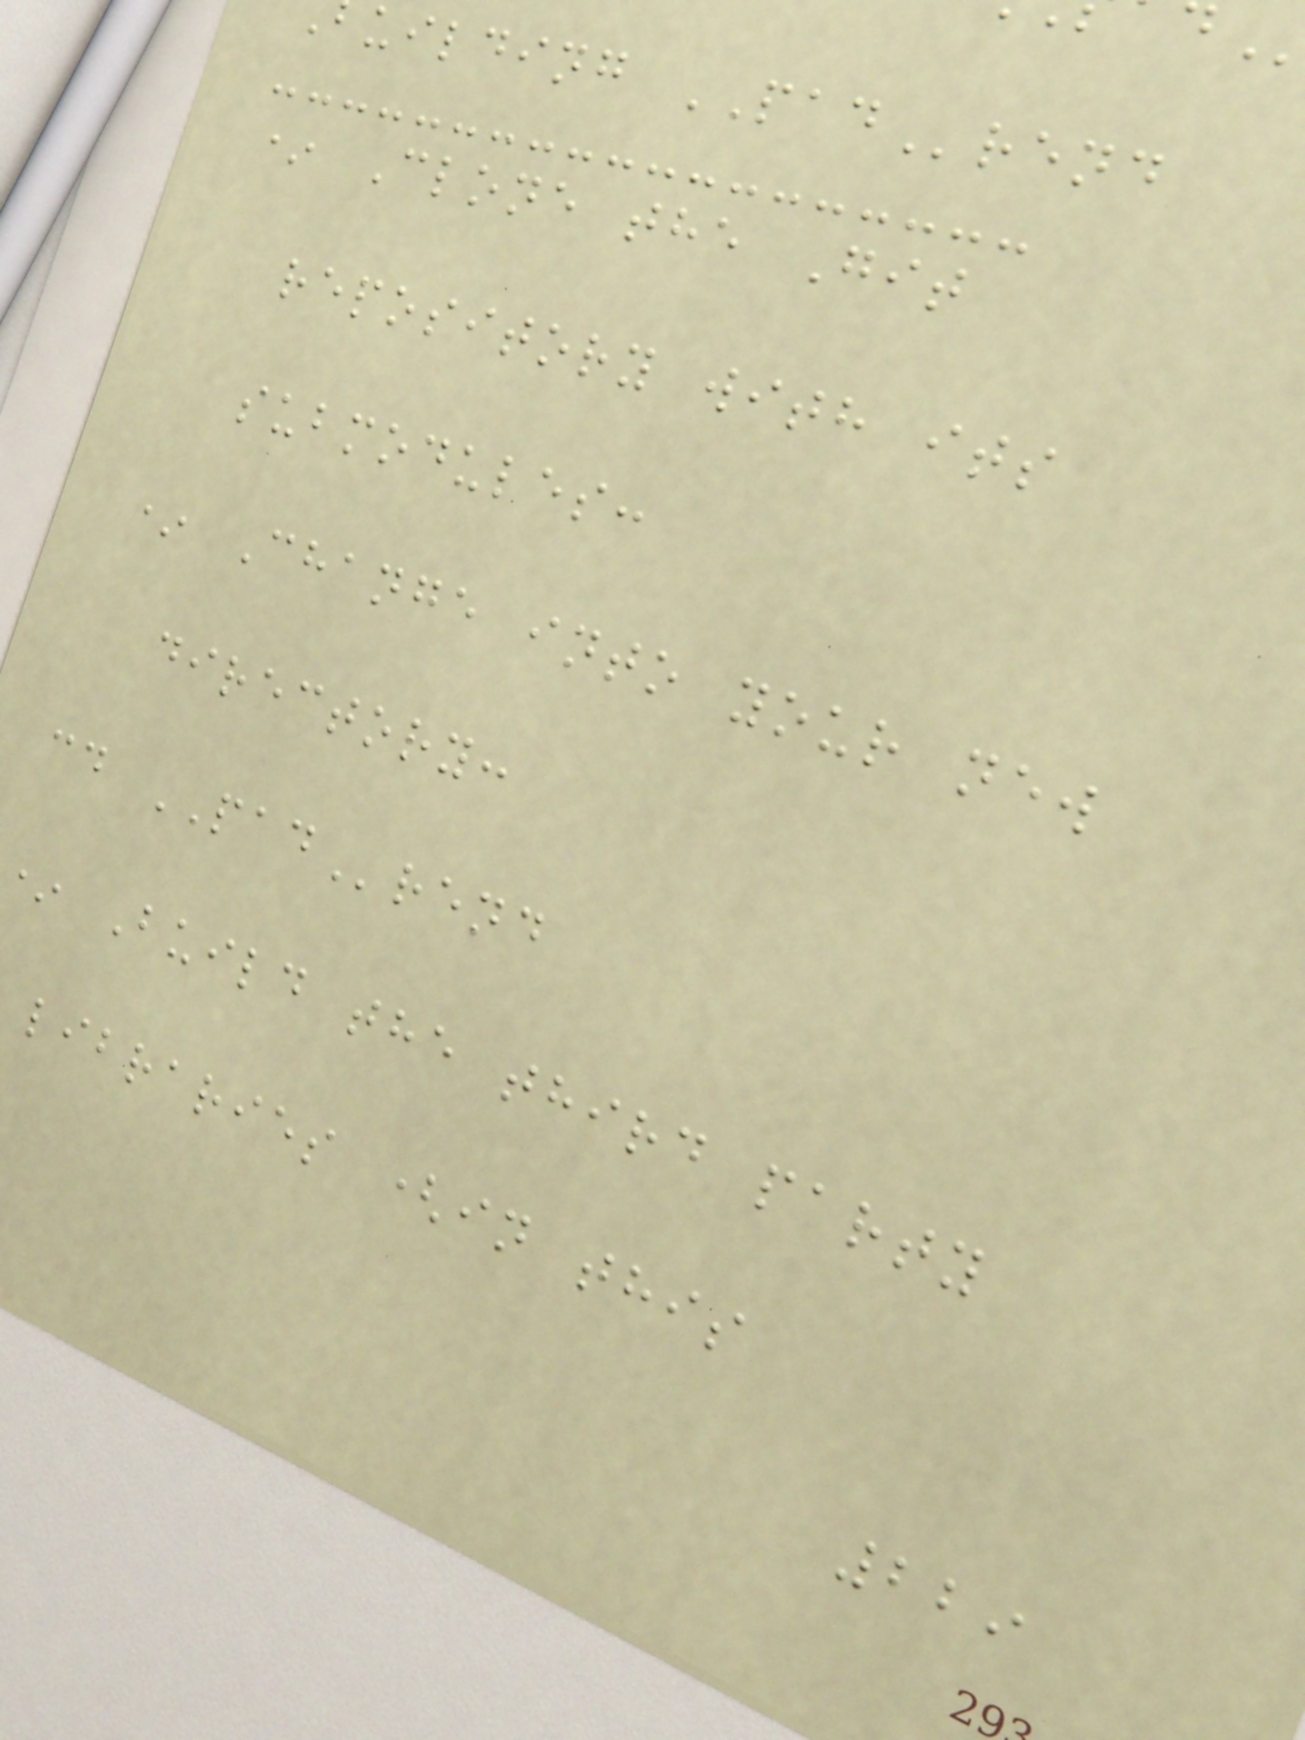uilding PADrend
* Clone the Git
repository with its
submodules:
* Change into your new
directory:
cd PADrend
* Build the third party
libraries (in this
229
